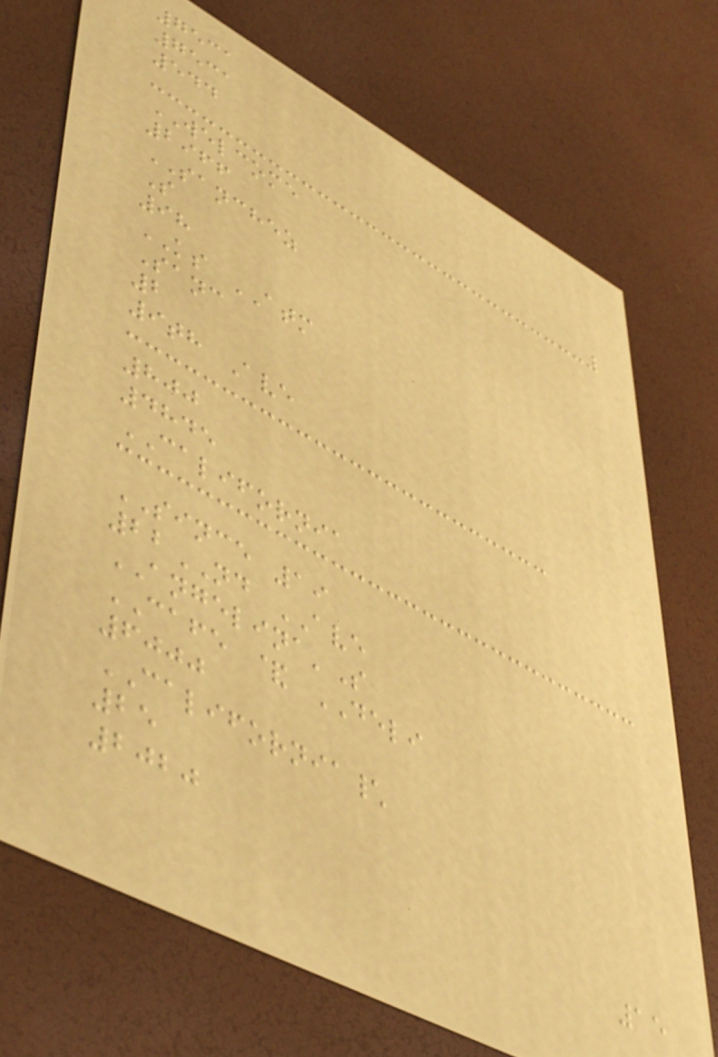7531
7531
544
WELCOME
2966
SANCHEZ
S
98
KS ATM
Sanc
2
9th Ave
800
4845
CALIFORNIA
SINCE 19
22ND AVE
ANGELINA'S
CAFE & DELI
6000
CALIFORNIA\
25
2020
15
